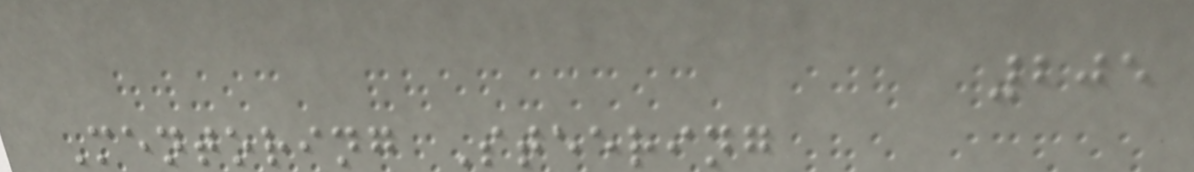205
Mentoring Steering
